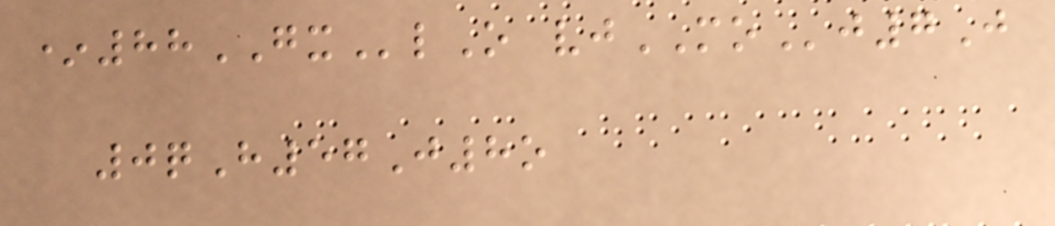*88GXlO vjMOj7J
0qH57J8o
